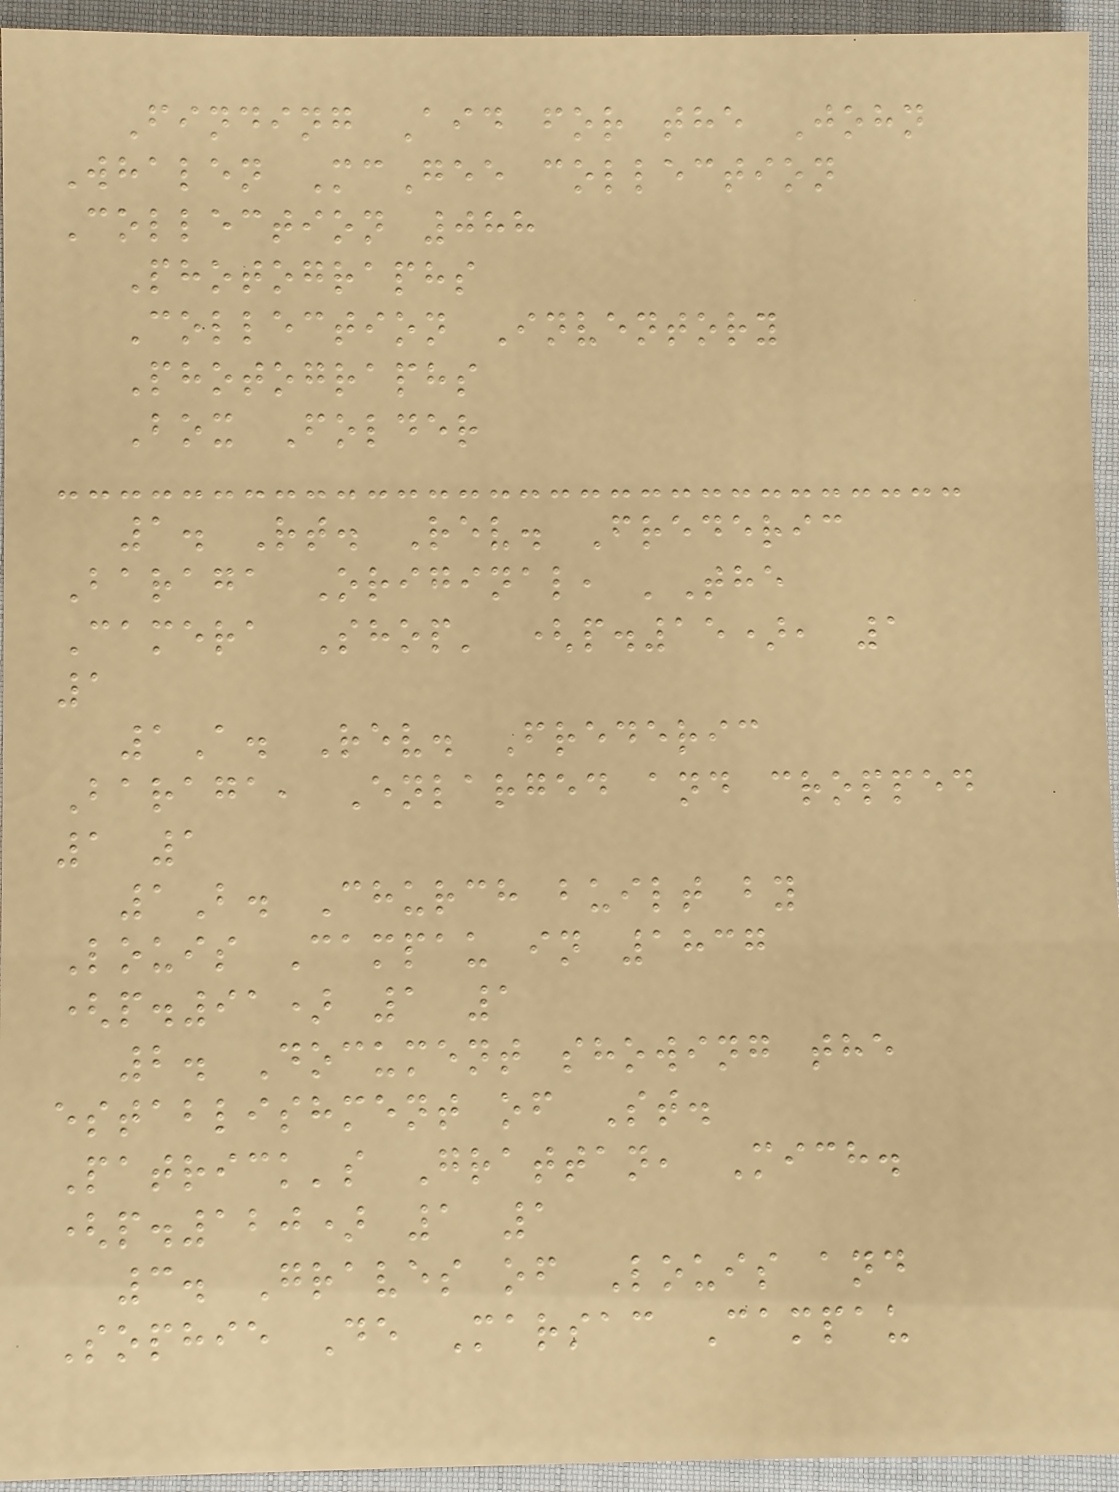Finding Aid for the John
Whalen McGee collection
Collection 088
Photographs
Collection Inventory
Photographs
Box Folder
1. Rt. Rev. Frederic
Baraga Original, 'The
Camera Shop' (p.15), 1
1
1A. Rev. Frederic
Baraga, Enlarged and cropped
1 1
1B. Church built by
Louis Campau in 1837
(p.91) 1 1
2. Document showing the
establishment of St.
Patrick's Grattan, Mich.
(p.120) 1 1
3. Graves of Louis and
Sophie De Marsac Campau
